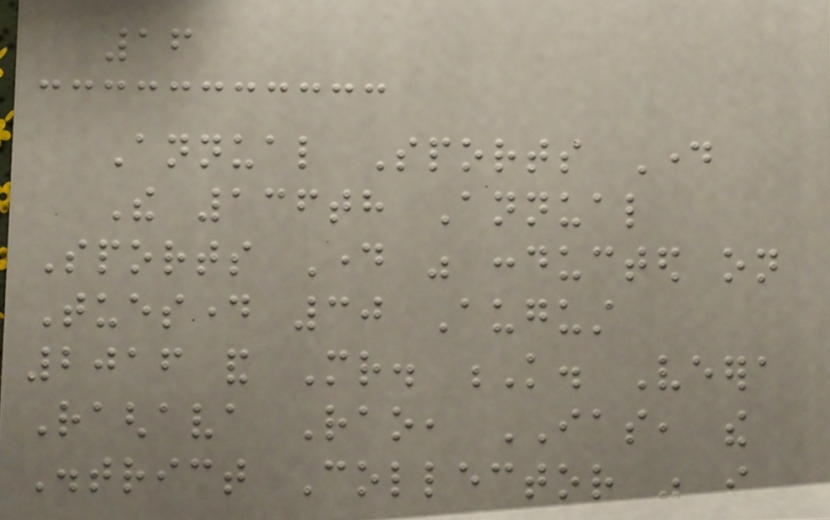16
Annual Sports Day
The 136th Annual
Sports Day was conducted on
Tuesday 30 August
2016 and Mr. K. Veera
Raghava Rao, IAS, the
District Collector was the
